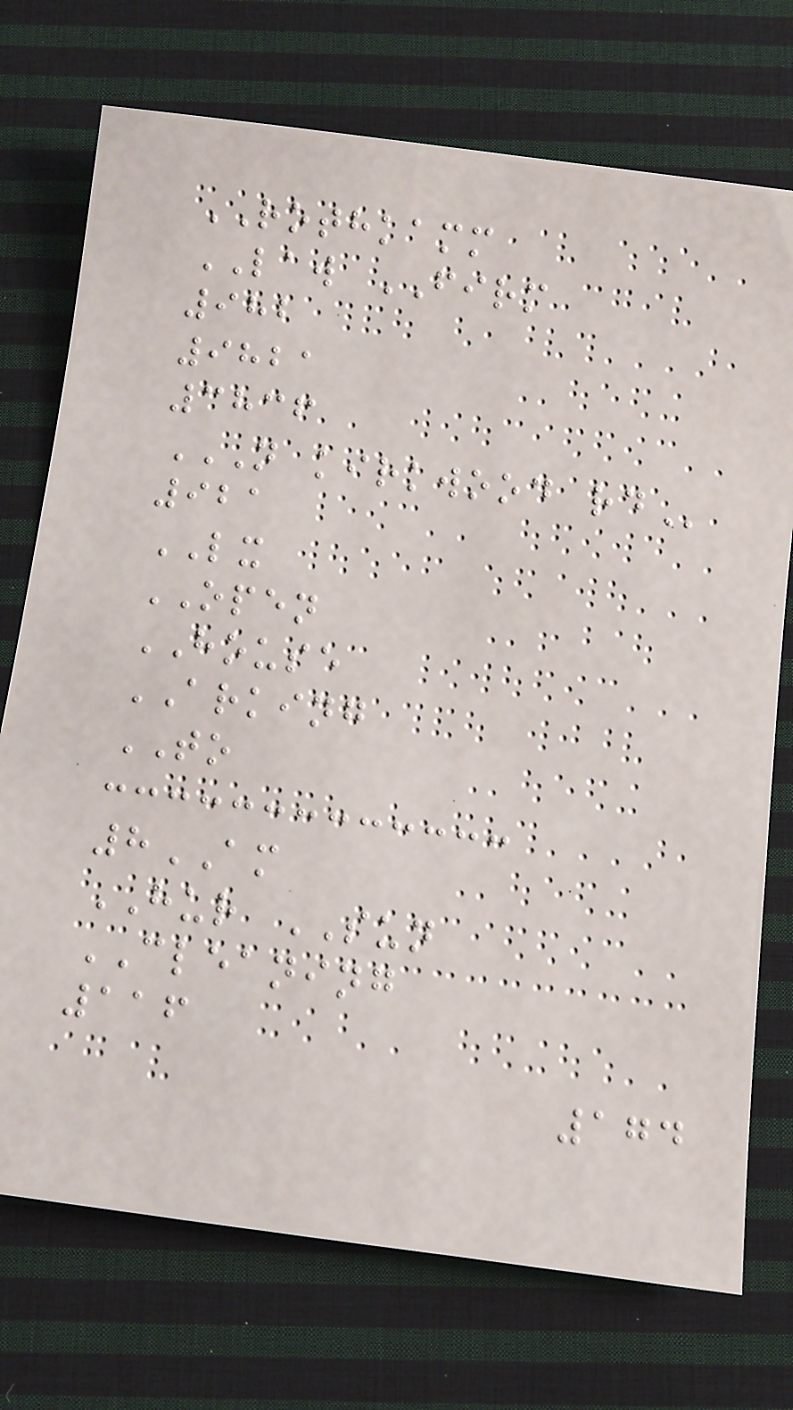ROTHKAMM
LAW FIRM
982
9821
3836
N KIRKWOOD RD
921
LX
OPEN
HOUSE
ARKING
TO
8AM
HUR SUN
CLEANING
116
174
